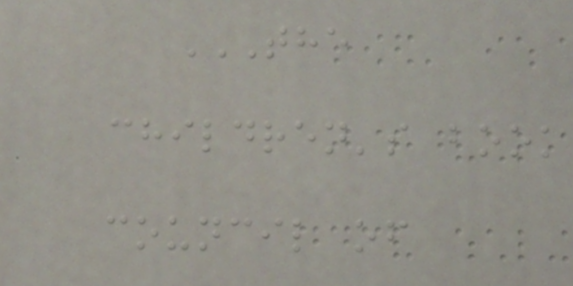THE
CHILDREN'S BOOK
COUNCIL OF
